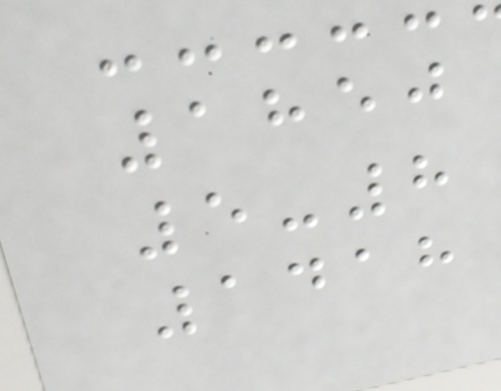1850
5-8
1418
